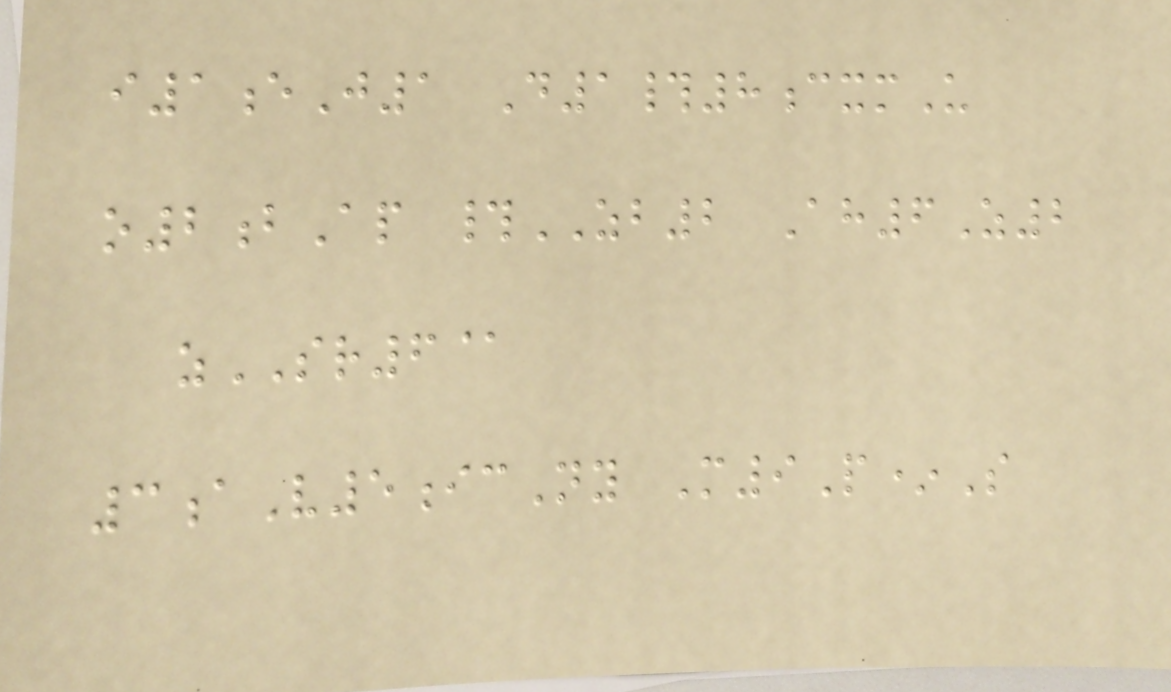i1eJ1 D1#8cxmU
o2bAp #ZB2 Ah6Z2
zSR6@
3aV5icNy M9P*S
